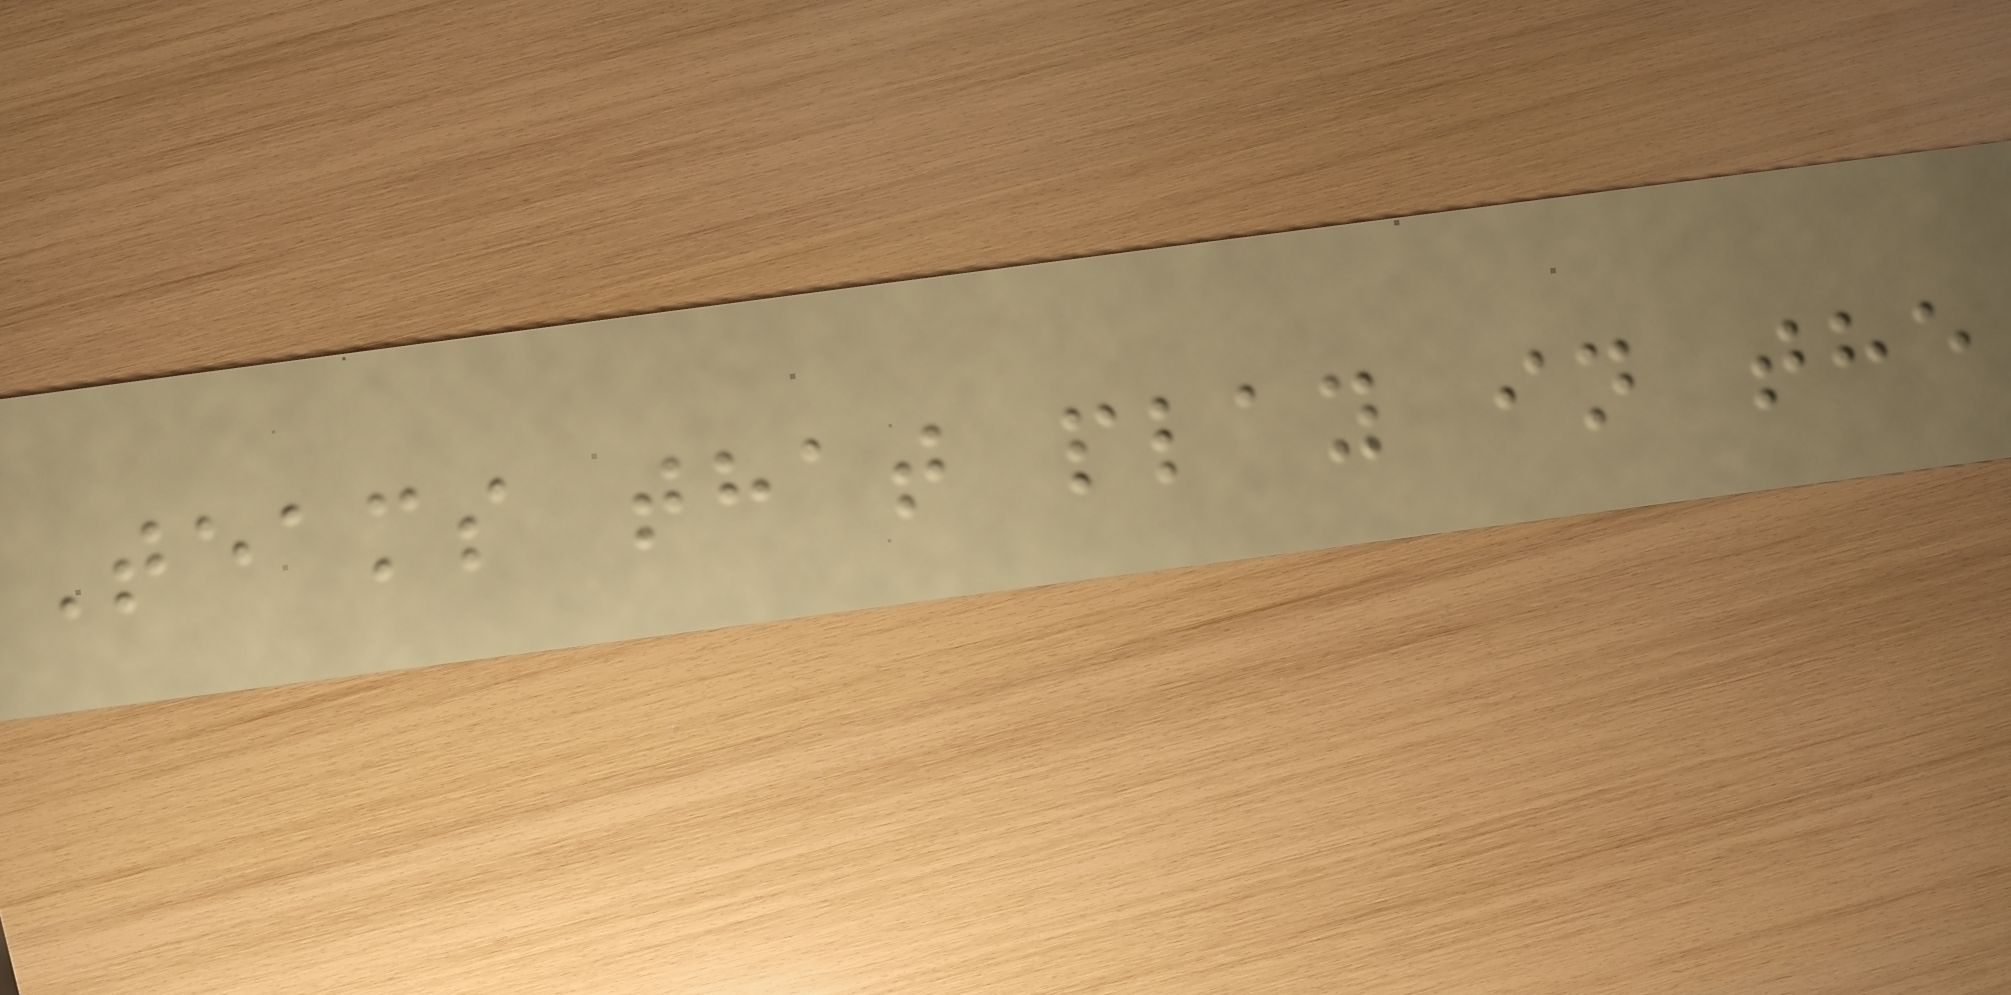Teams that play in the
